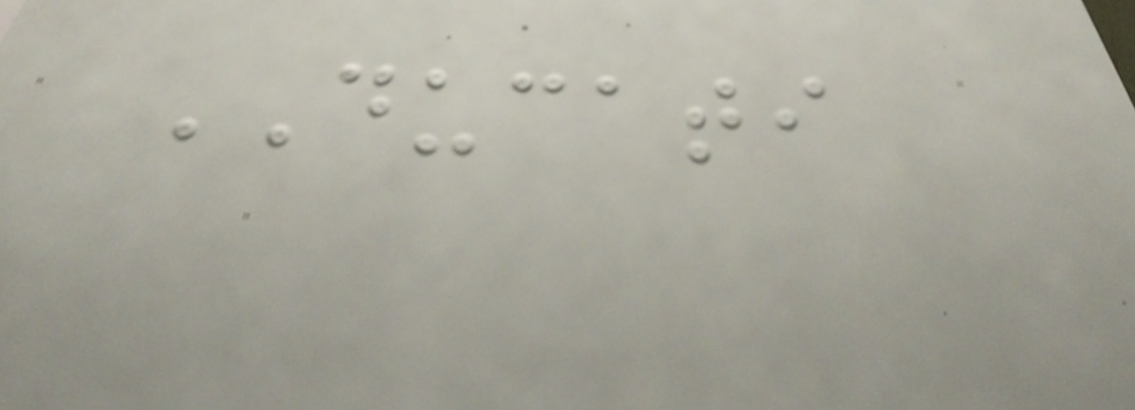DUCATI
